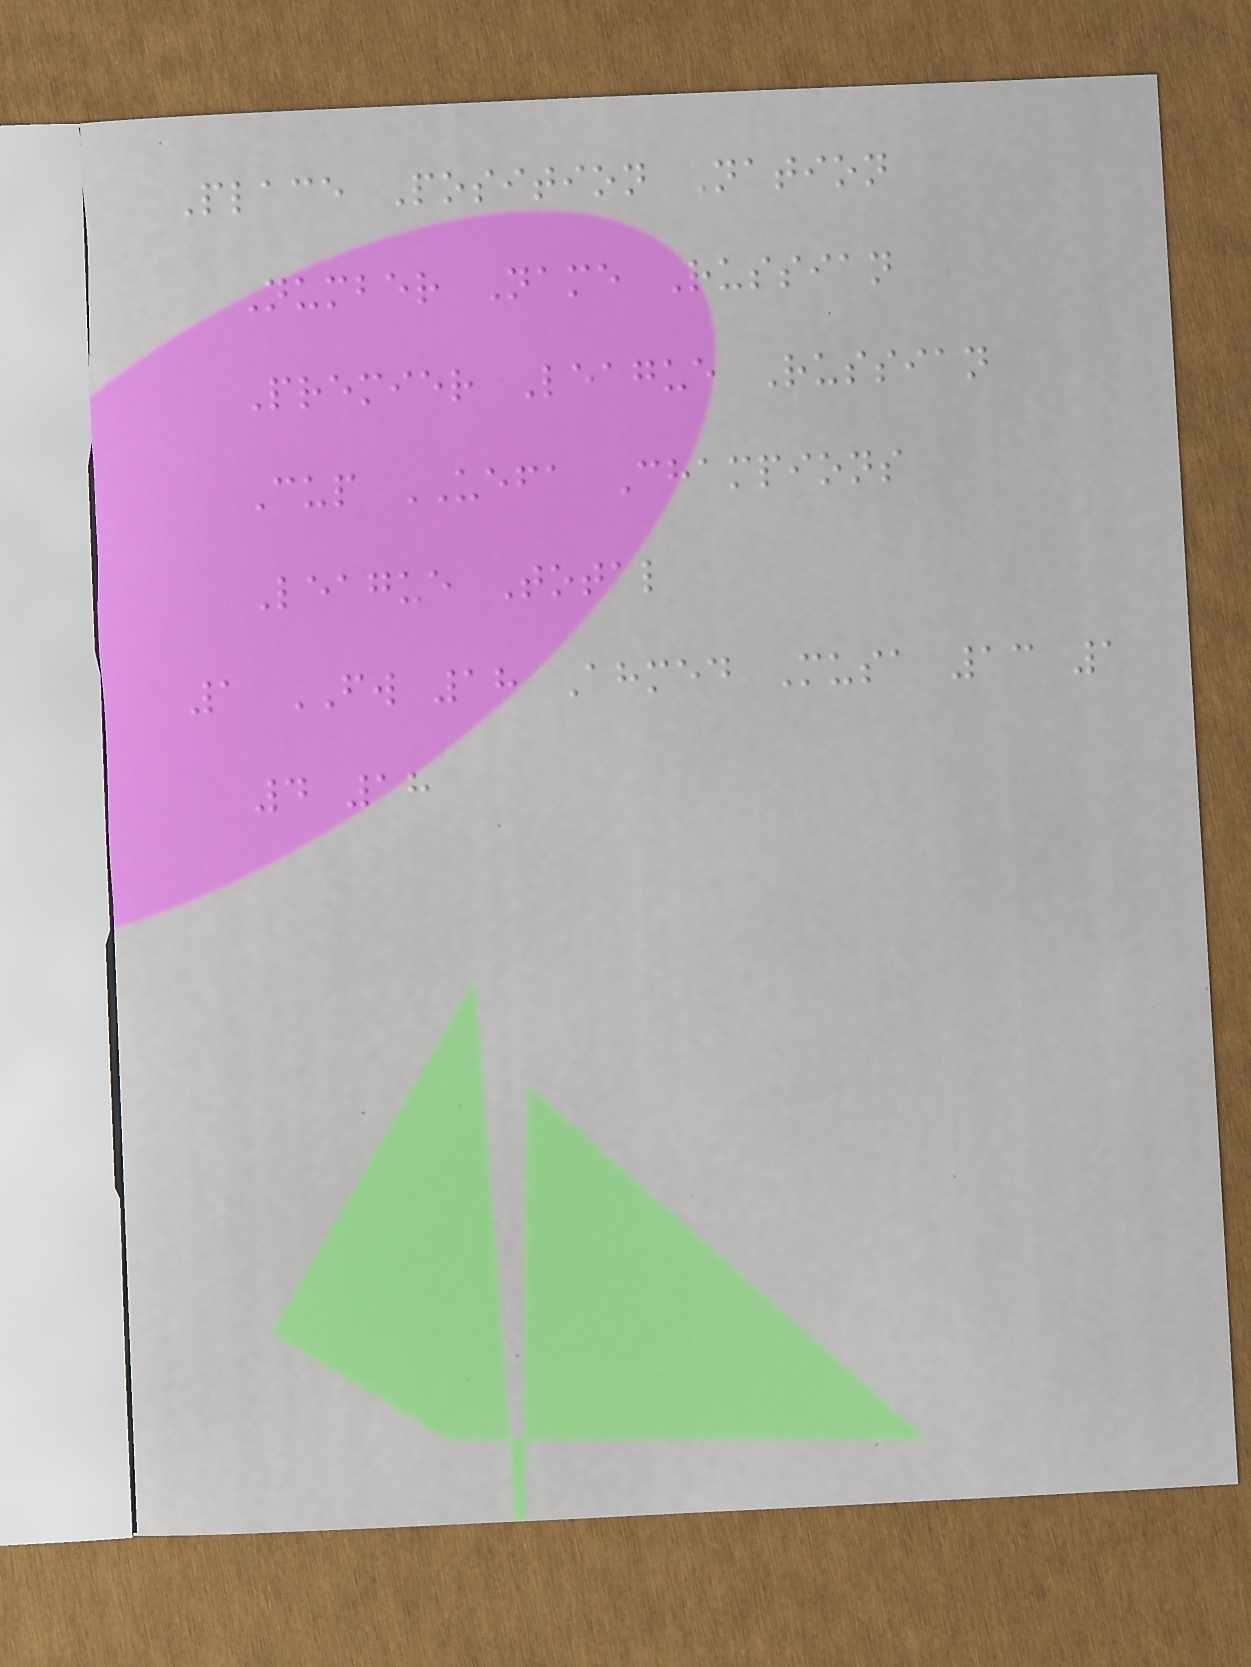Place Position Nation
Number Name Russian
Premier League Russian
Cup UEFA Champions
League Total
1 FW 18 Ahmed Musa 13 1
4 18
